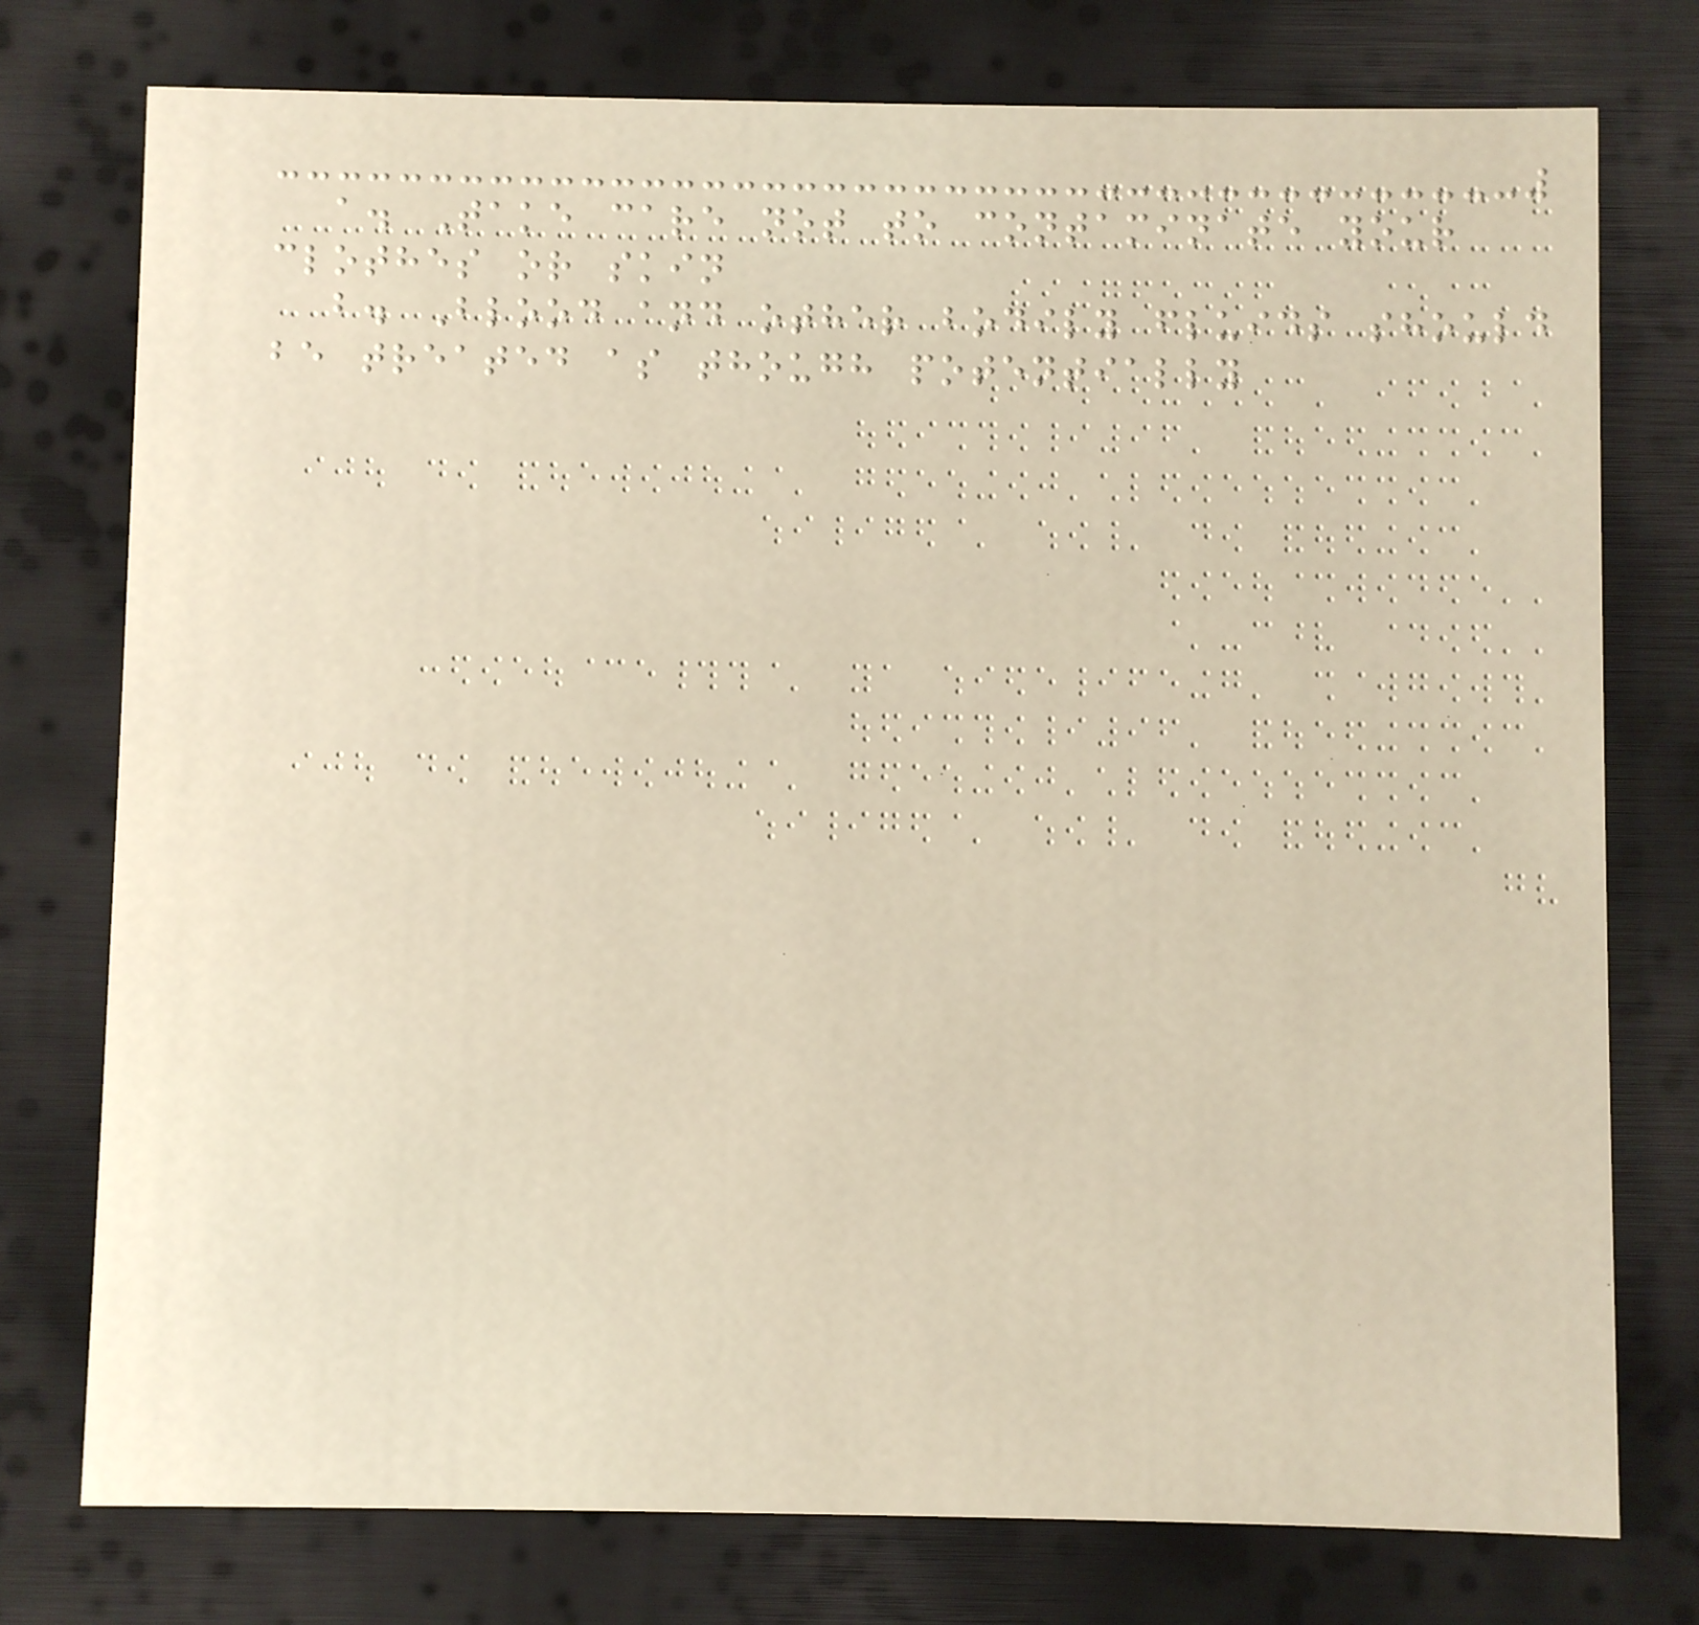a. Take care not to contaminate your
clothes or skin
b. Blood and other bodily fluids should
be treated as though potentially
